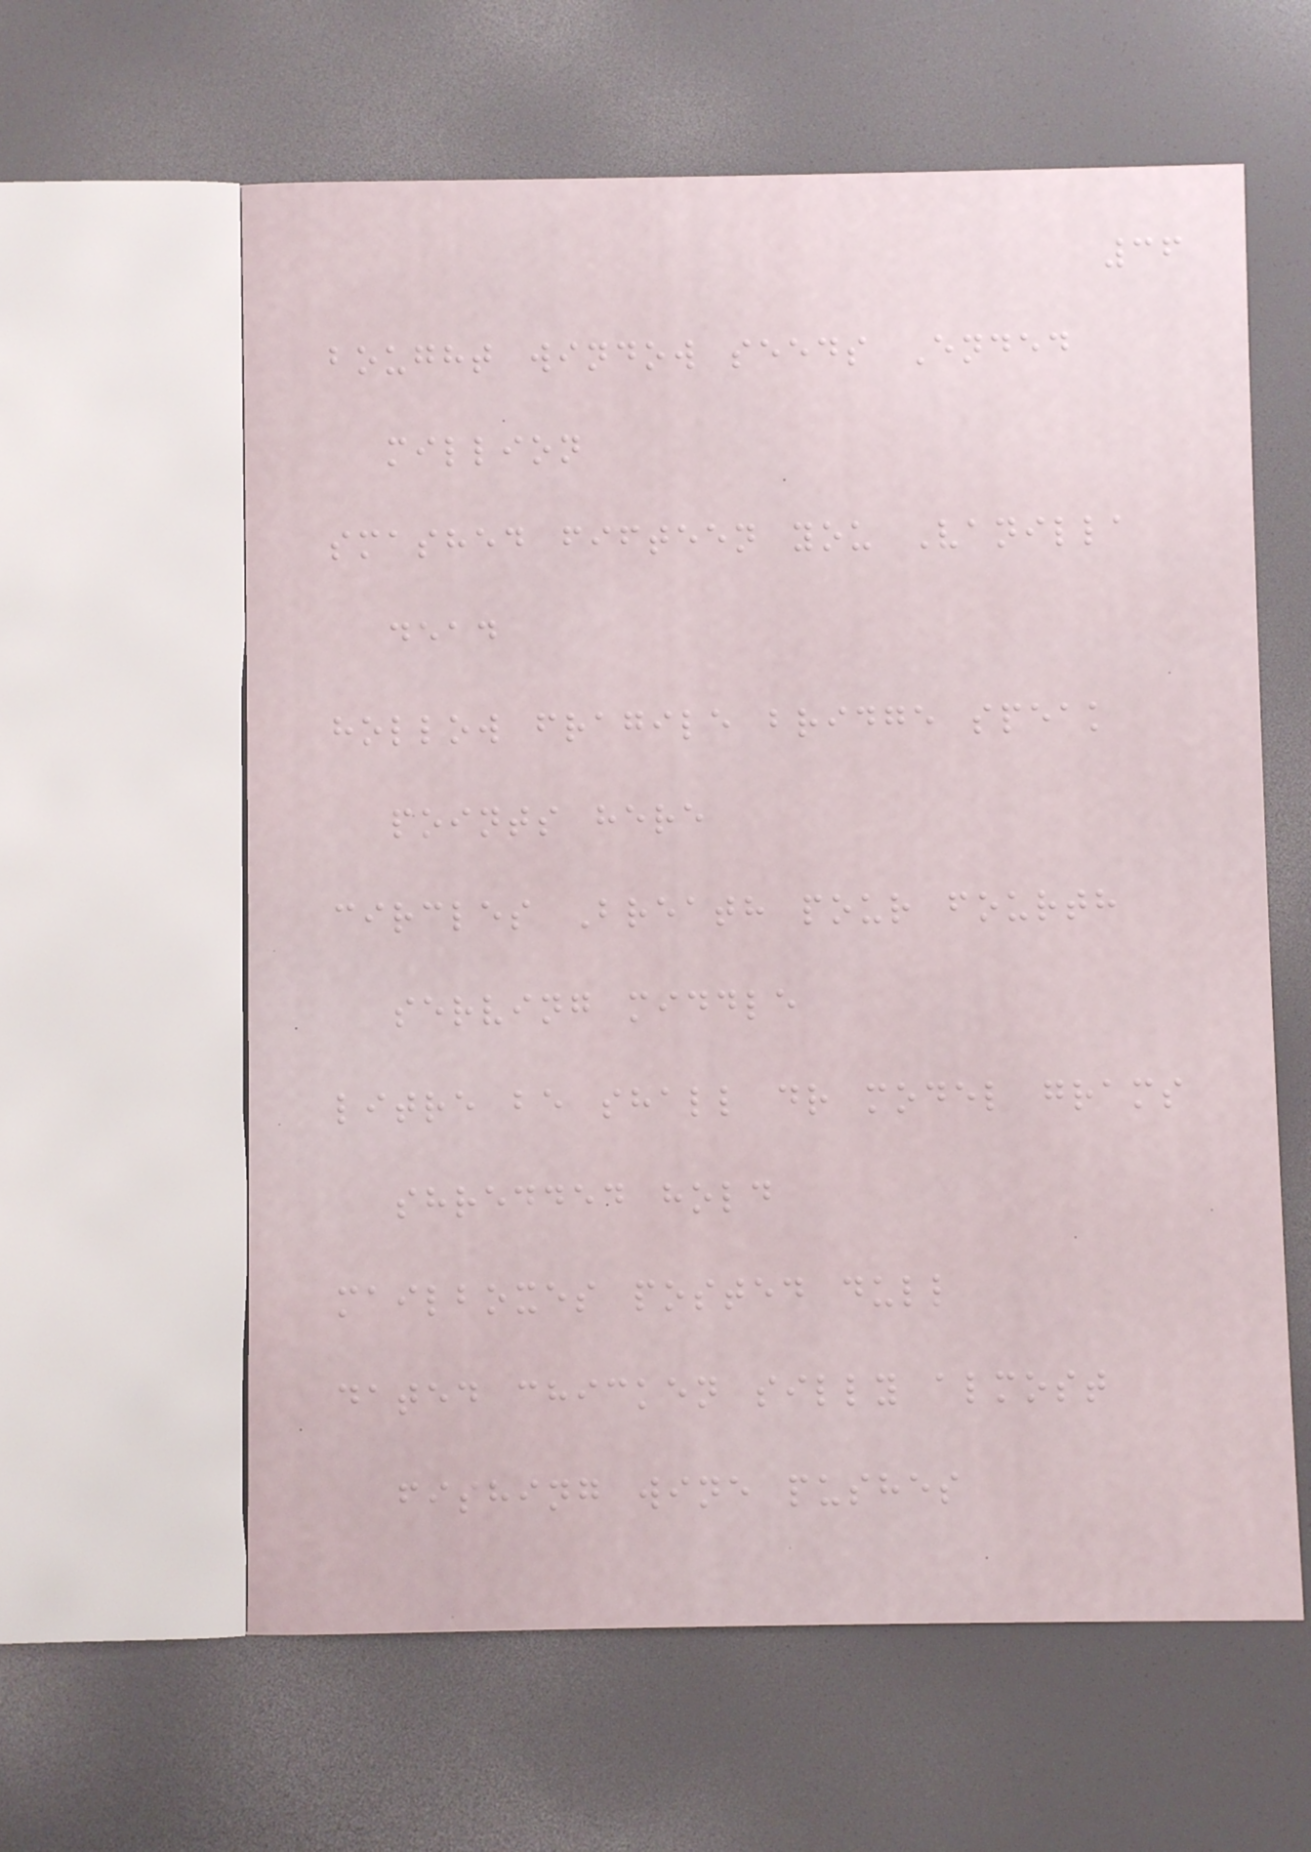36
bought window seeds Ended
million
smashed fifteen you Vanilla
dead
hollow fragile bridge speak
points here
circles Breath pour fourth
serving middle
litre be shall dr model grams
shredded hold
mailboxes posted dull
dated chicken silly almost
fishing wine pushes
